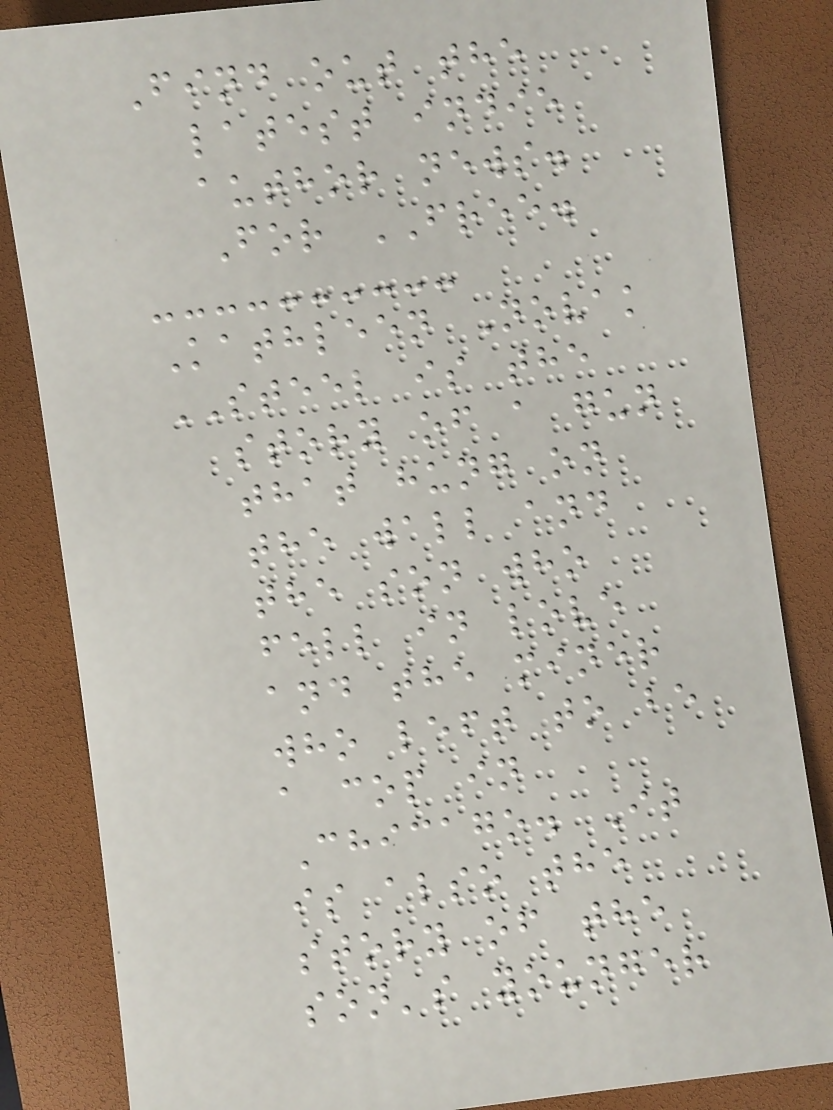Find out the
latest indie
author news.
For FREE.
Kathleen Novak
STEEL is the
story of a gun
that hung on
the wall and
the son who
fell in love
and the miner
who left to be
a cop in
Chicago. It
is also the
story of the
son's younger
